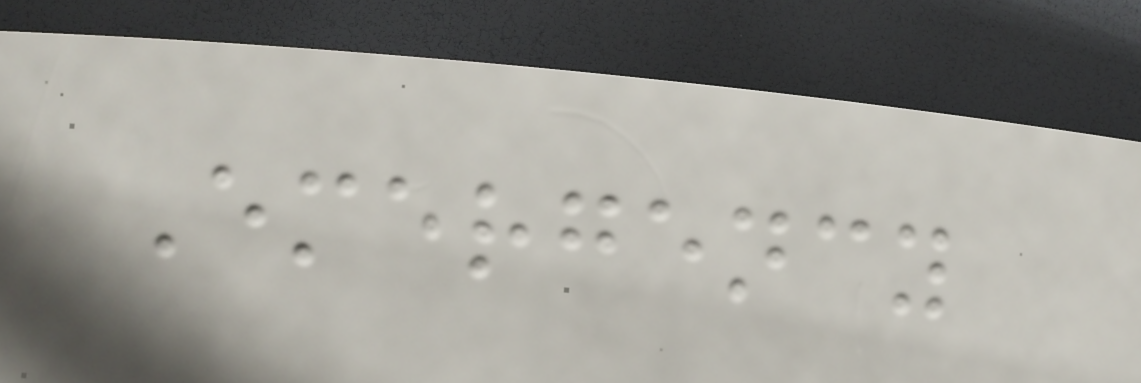Emergency
